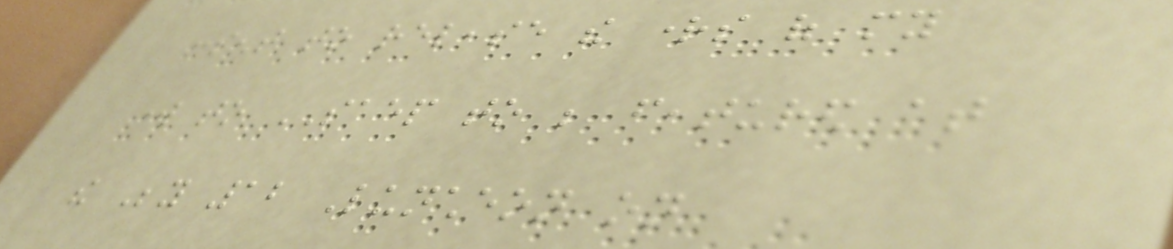consent to release the rights of my
work to SAEP to be featured at
the Beyond 12 Luncheon on
